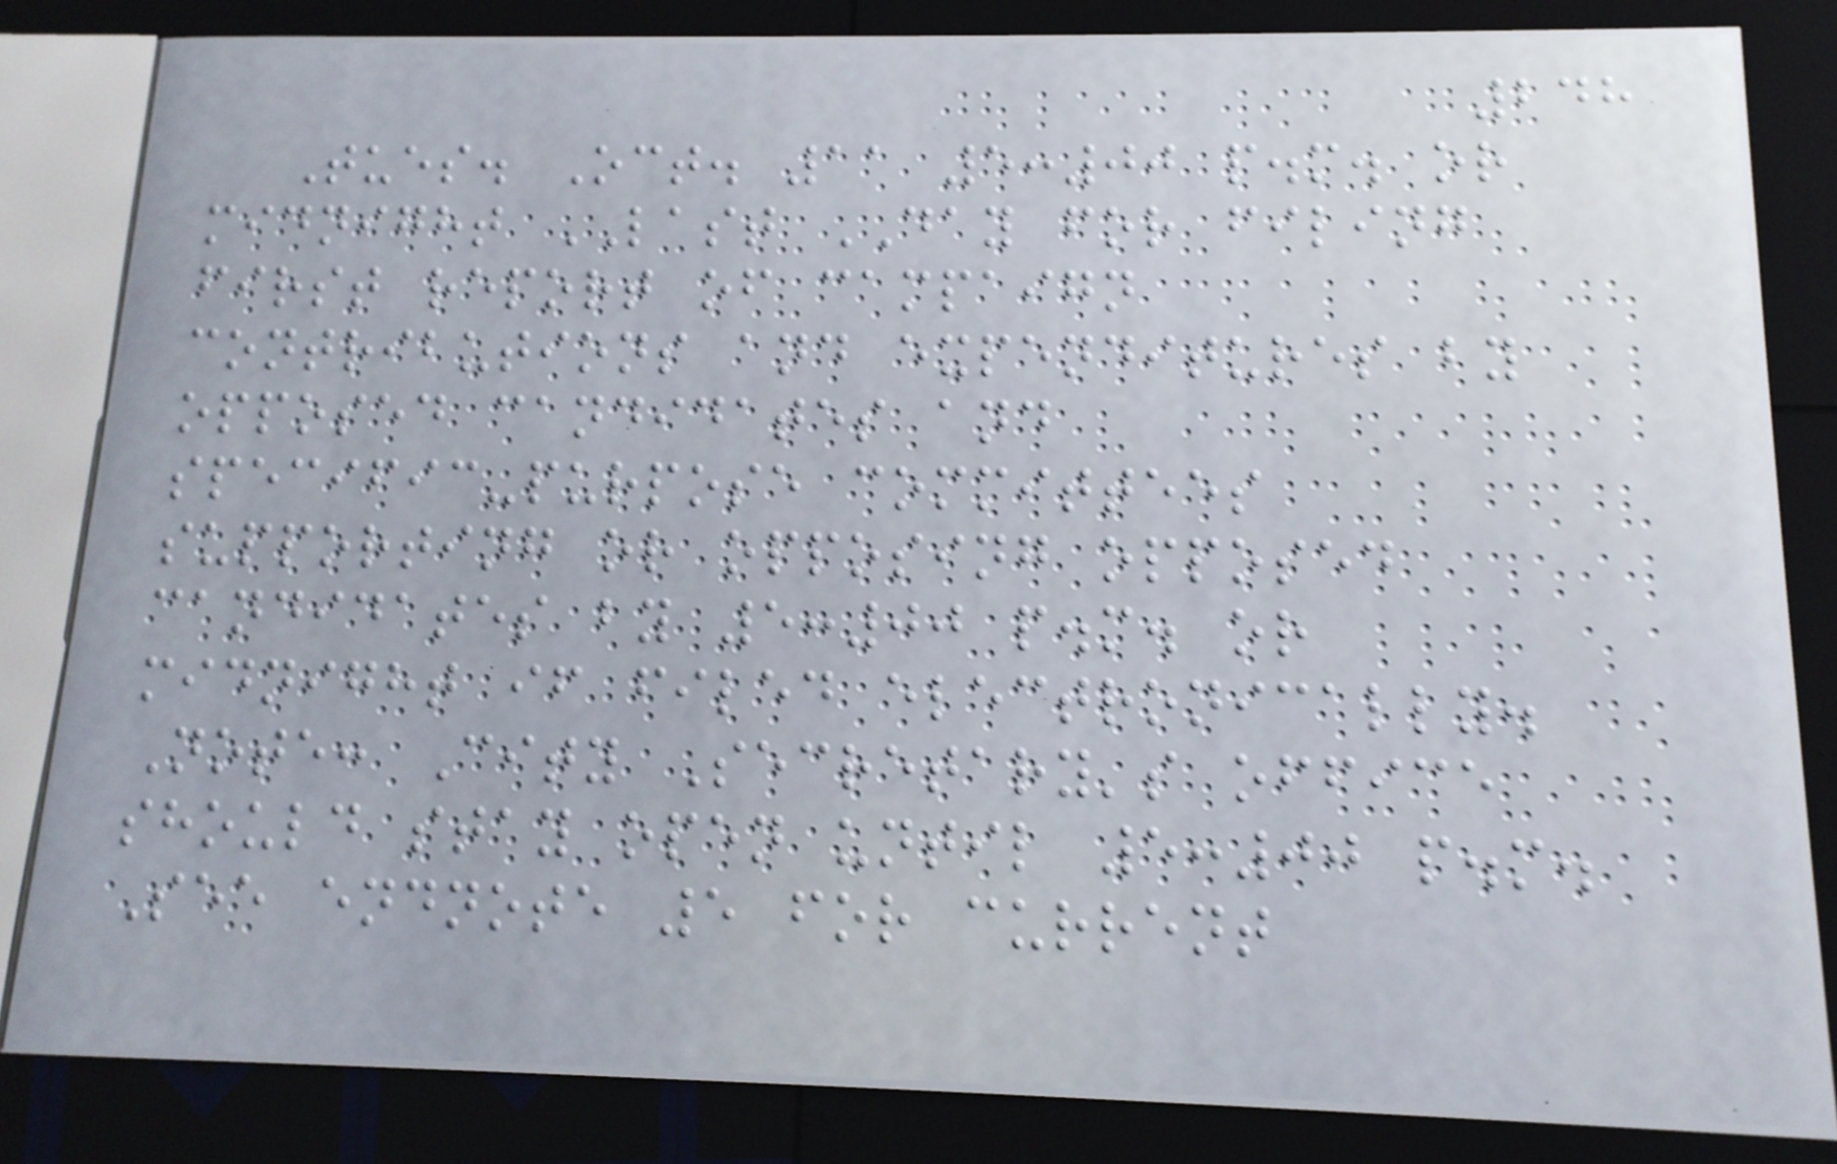248
Tues. Oct. 11 5:00 p.m. or
midnight LAST DAY for filing
first report of campaign
contributions and expenditures by
opposed candidates and
specific-purpose committees
supporting or opposing opposed
candidates by 5:00 p.m. or
midnight if filed electronically.
Note: City Secretary's office
should stay open until 5:00 p.m.
See endnote 5 for current
